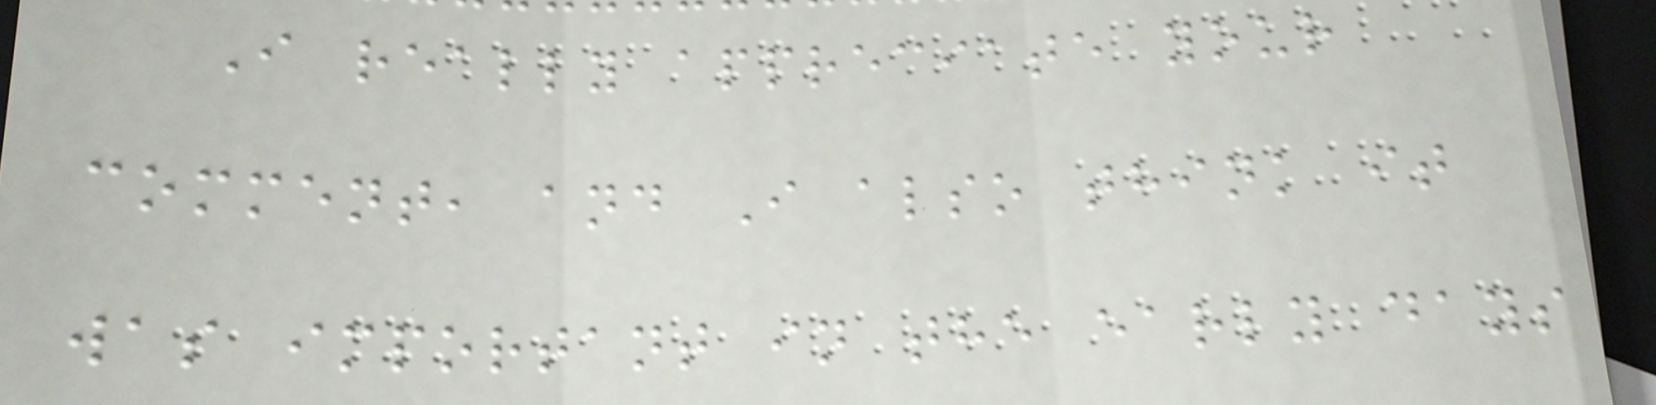I really appreciate your
comment, and I also think it
was important in the early days
